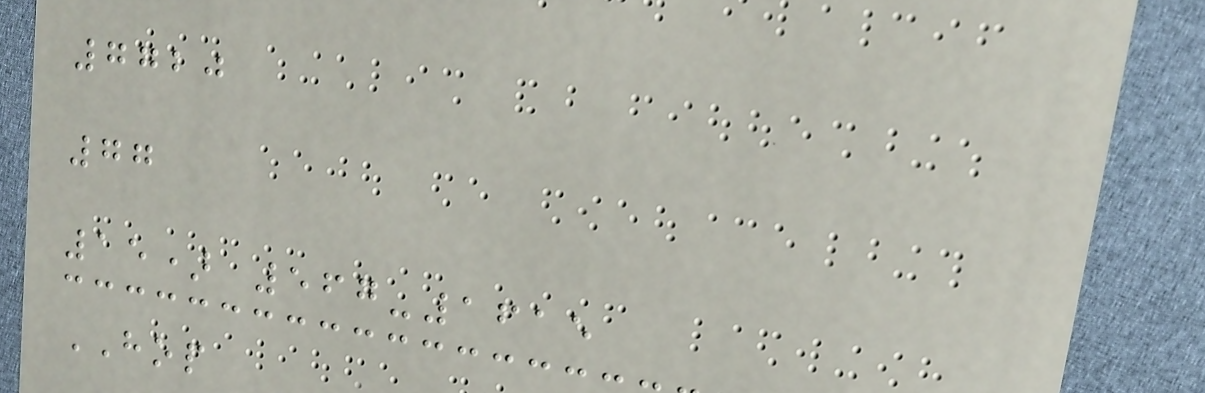7720
77
15) 567-1615
HOP
